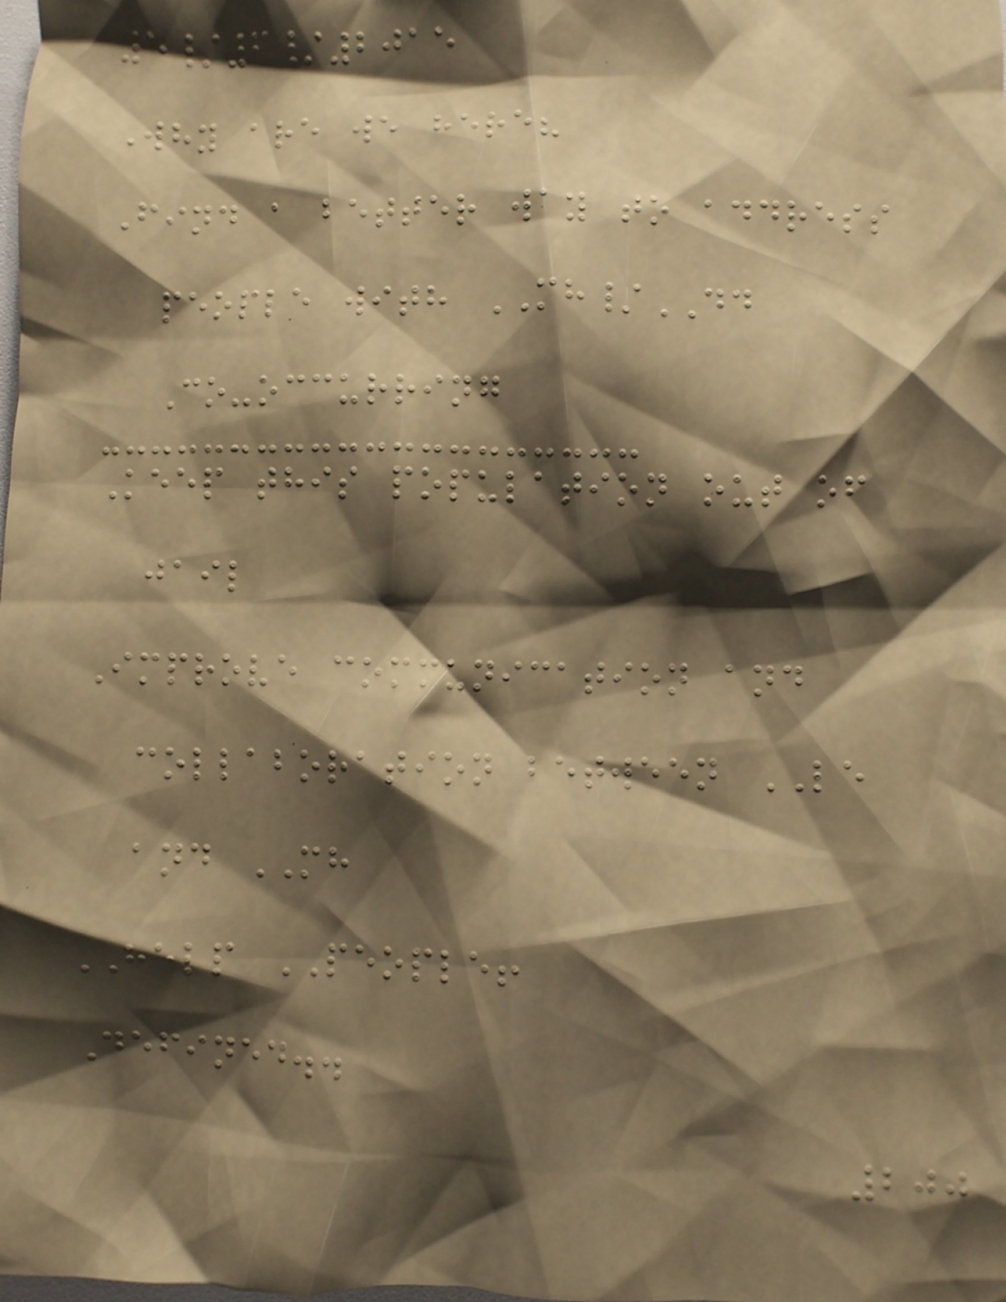5/6/2015
Why are we here?
Find a better way to address
people with MH/DD
Co-occurring
Keep this population out of
jail
Improve communication and
collaboration between LE
and MH
HELP PEOPLE!
Defined..
200
